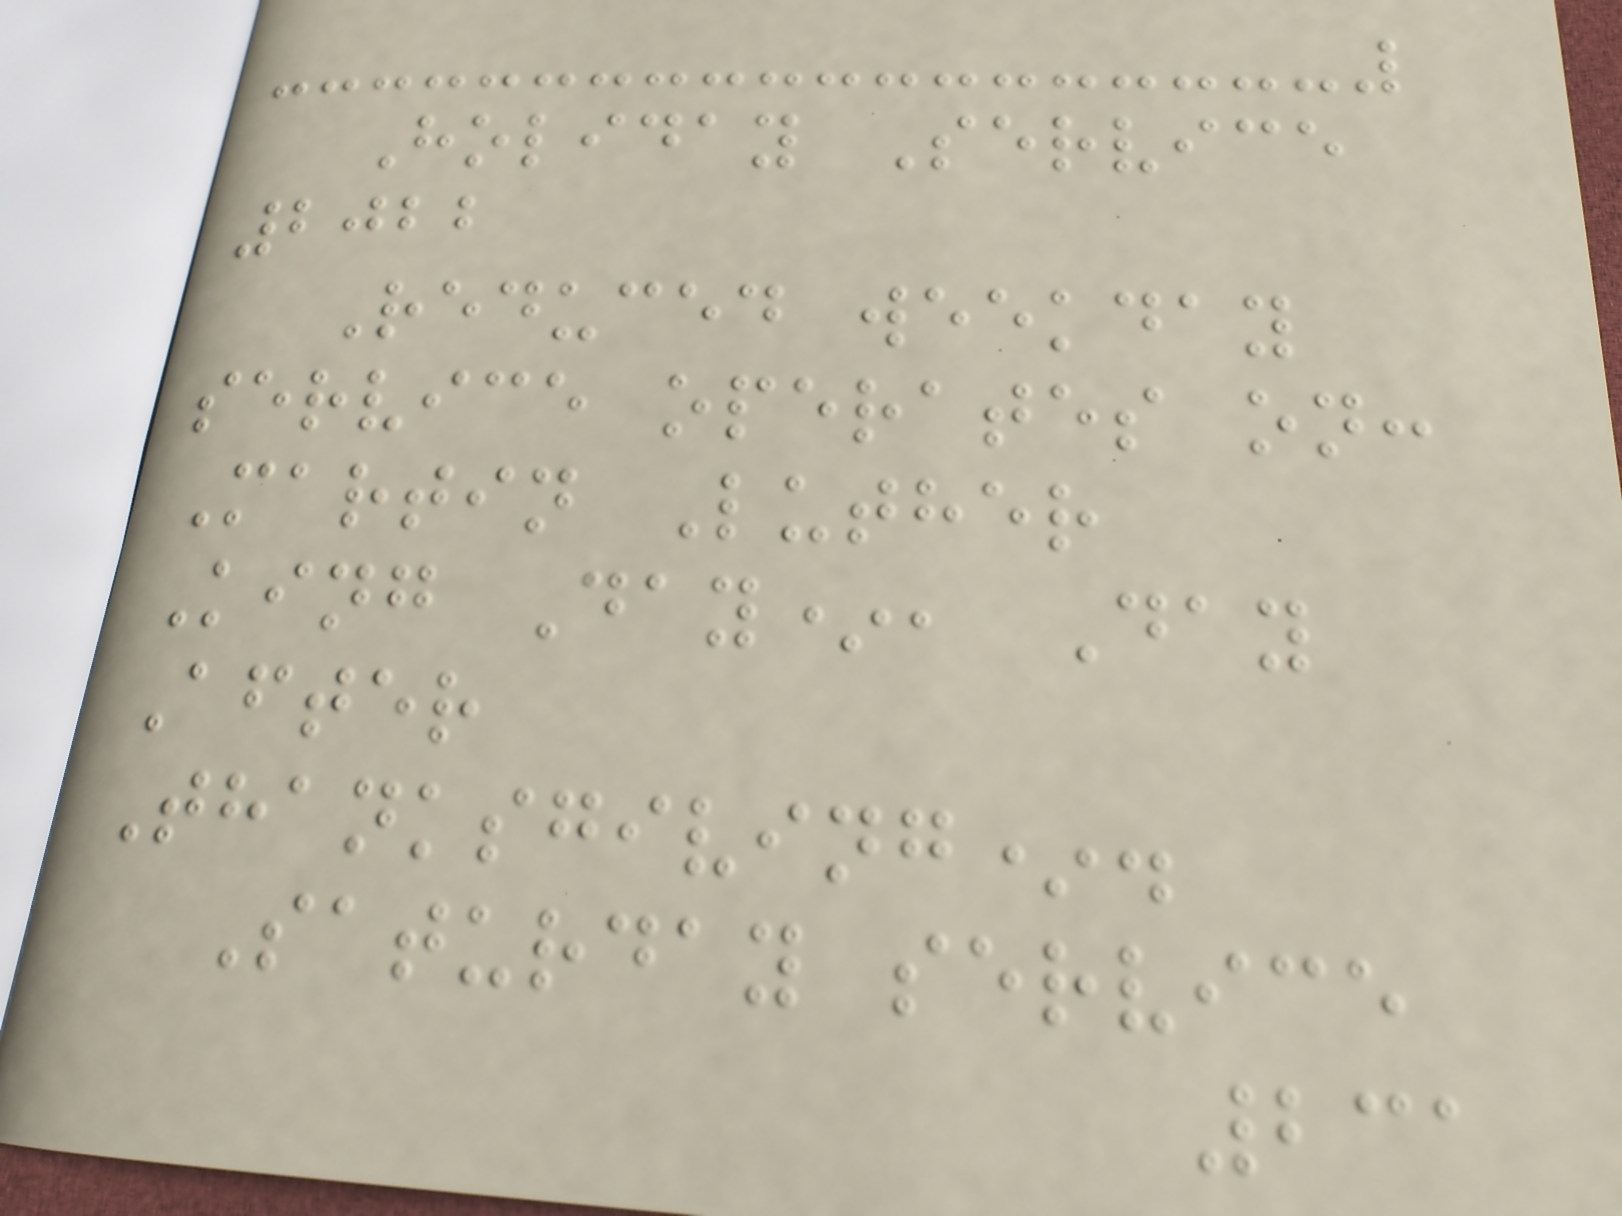Holiday Service
2022
Reduced weekday
service operates on:
Martin Luther
King Day*, Day
After
Thanksgiving*.
Saturday service
231
